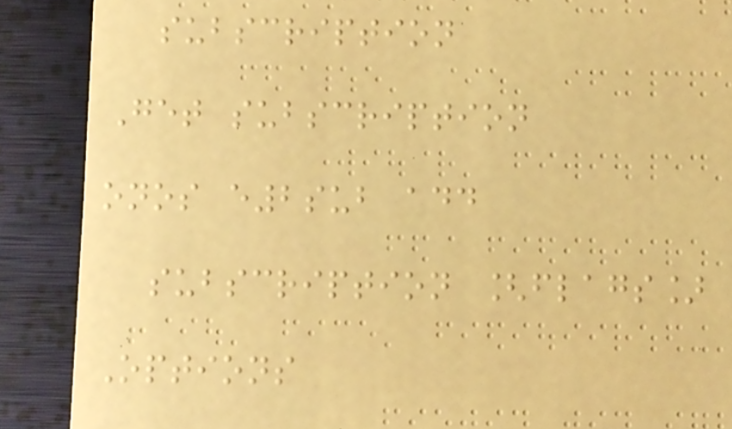subscription
Get subscription
onos e2sub add
subscription [flags]
Options
